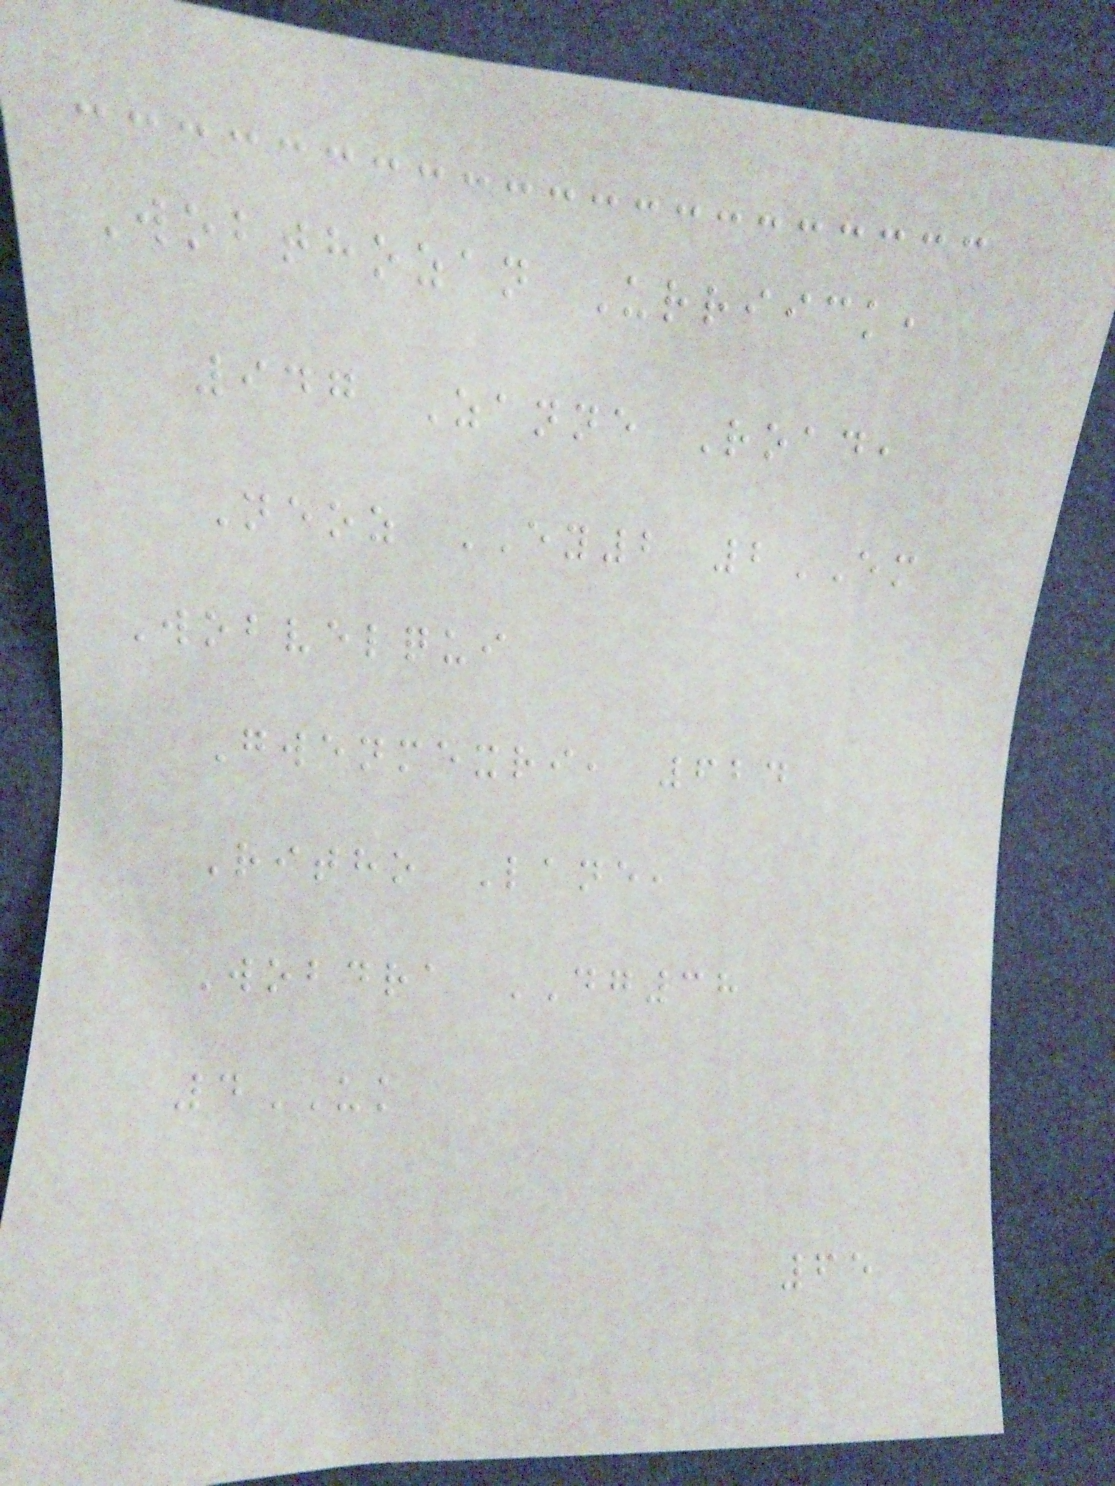Wobthozan Urriick,
947 Zanne Road,
Neoz EY2 2EM
Wobvelqui
Gwenmexri, 624
Ritho Lane,
Wobdra DG38
4UK
65
